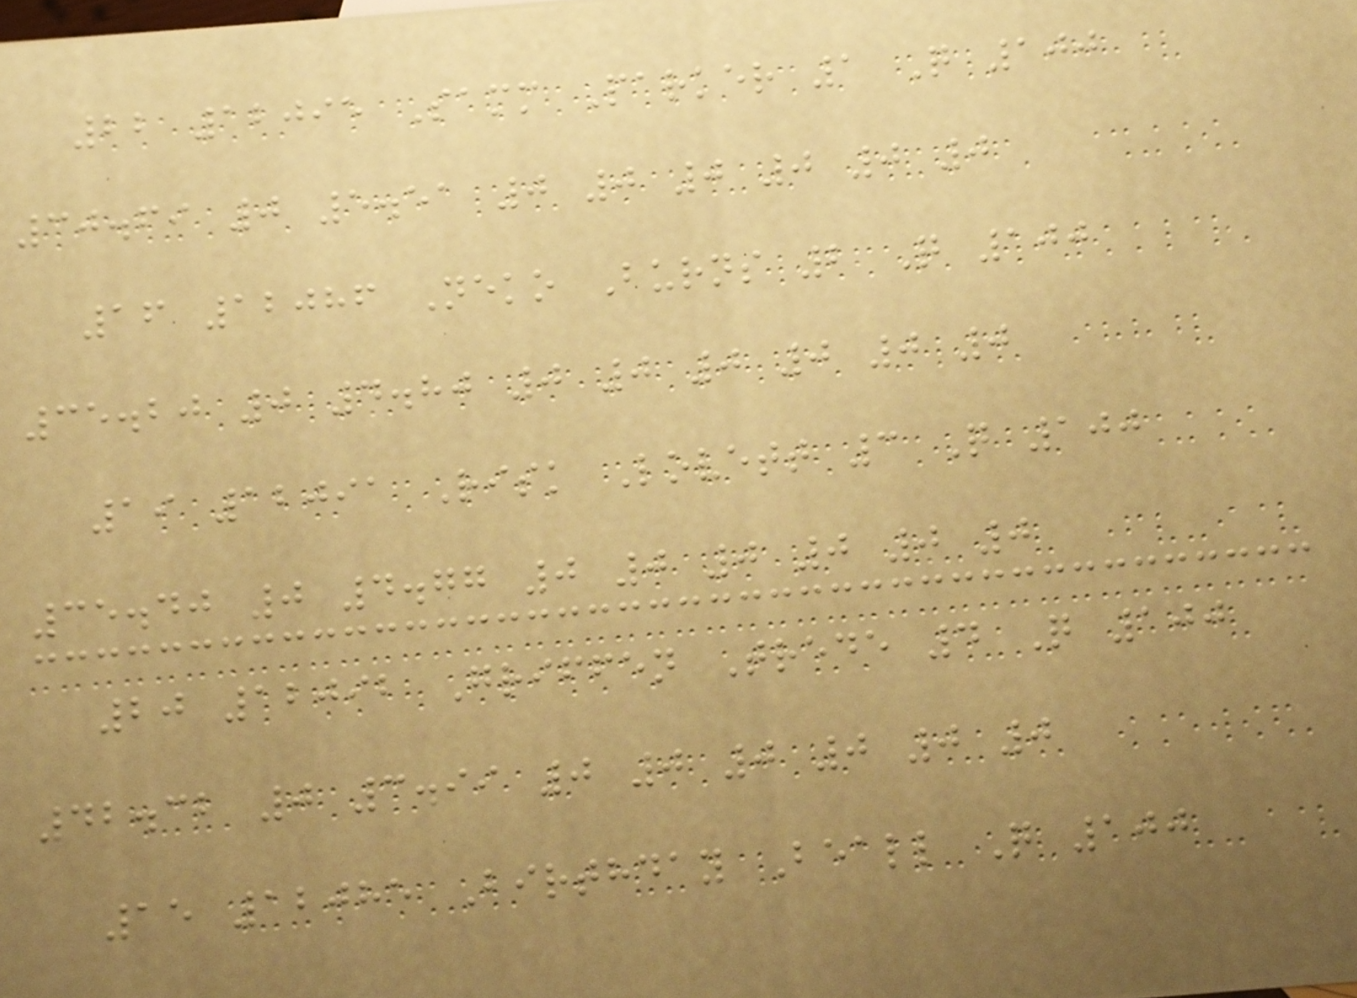22 12095 Samm Parker 1 Q 100
30.69 0 5.51 0 0 0 0 0 0
16 12086 Neko Burns 2 Q 100
35.20 0 4.80 0 0 0 0 0 0
19 12091 Risk Lovett 3 Q 100
35.40 0 4.77 0 0 0 0 0 0
20 12092 Griffen Trede 4 Q 100
42.32 0 3.99 0 0 0 0 0 0
15 12085 Birthday Beall Q 100
